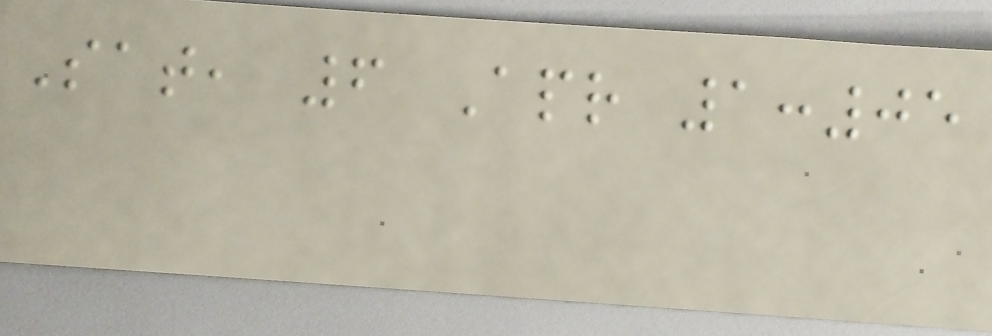Sat, 6 Apr 1:05
